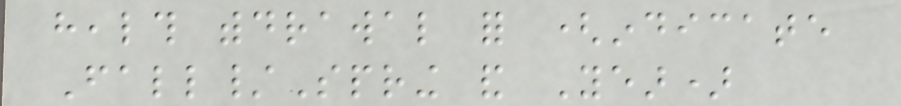health withdrawal for (indicate
Fall/Spring and Year)
